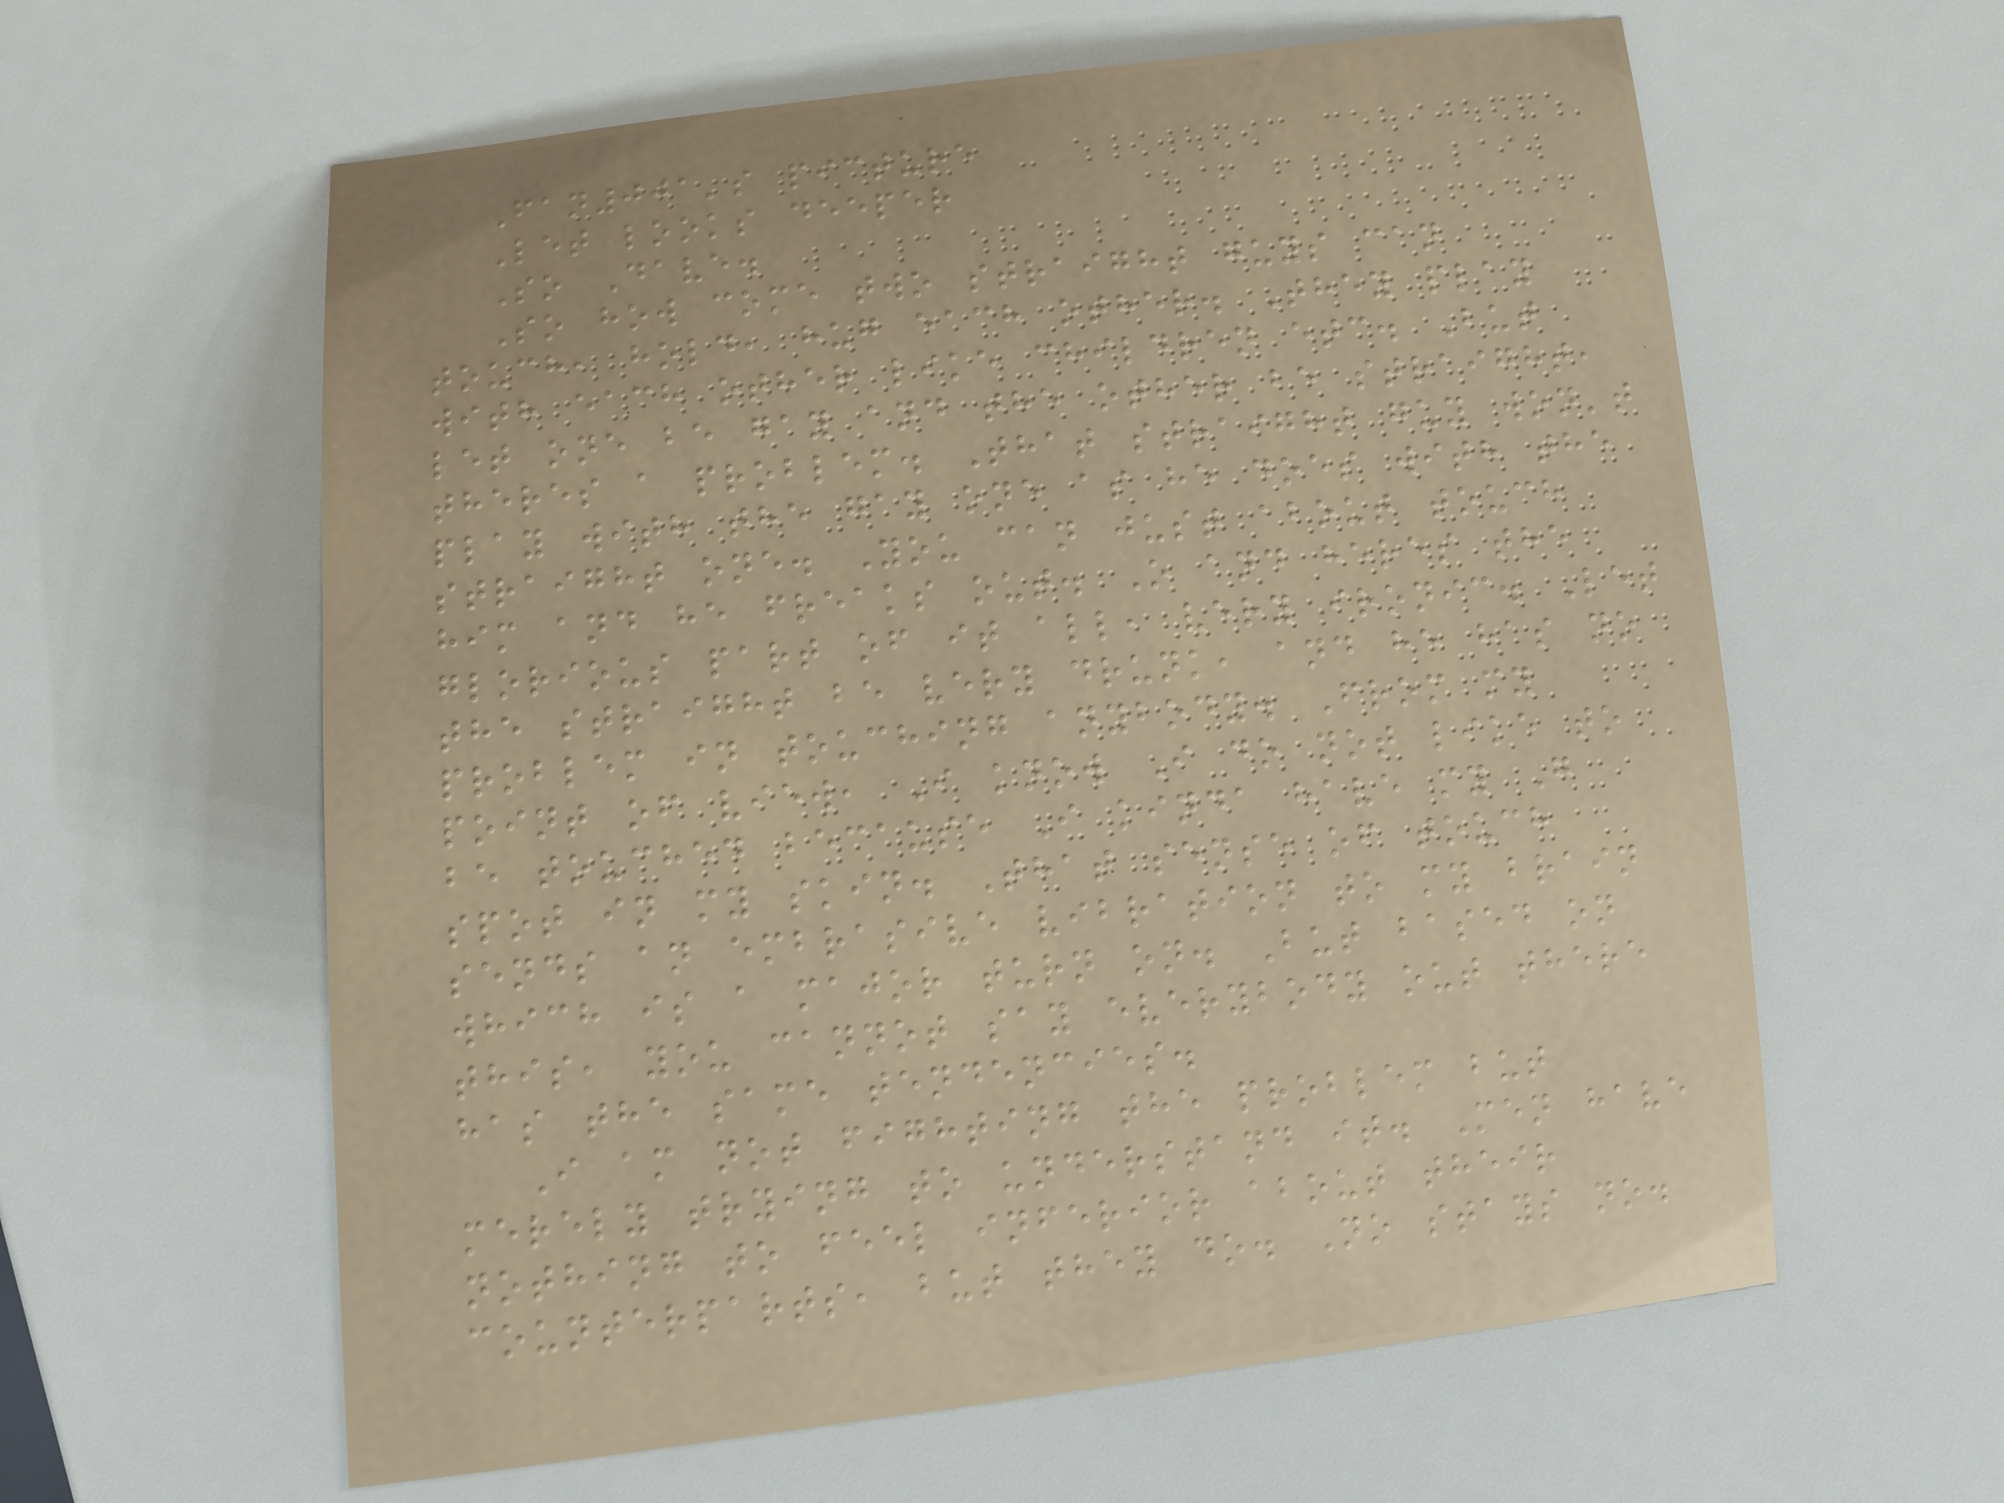Fan001's picture
Let looks deeper
So Dave.
So how come two straight guys can
touch, hold, hug each other. They play
with each other like children etc. But
let one be gay and the other be straight,
theres a problem. That straight guy won't
play with the gay one as he does with the
straight one. You can just about touch
him and he freaks out. O and heres the
glorious part of it all, very ironic. Let
the straight be very drunk, and he has no
problem in touching anybody. From my
point of view, I know I do not like to
be touched because I kinda have my G
spot in my skin. That sense of touch
sends an embrasive vibration to my brain
which is a major turn on. But based on
this, you cannot say everybody out there
has the same tendencies.
I am not fighting the problem but
merely trying to understand it. Men have
nothing to feel inferior about their
counterparts, but they do. No stays no.
